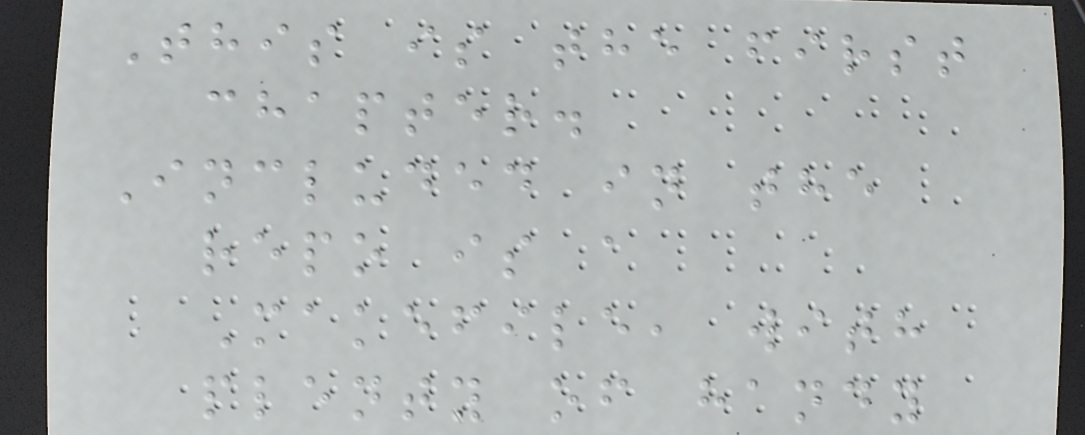This is the first
chapter.
Included in the
repo is a
Makefile, with
plenty of handy
